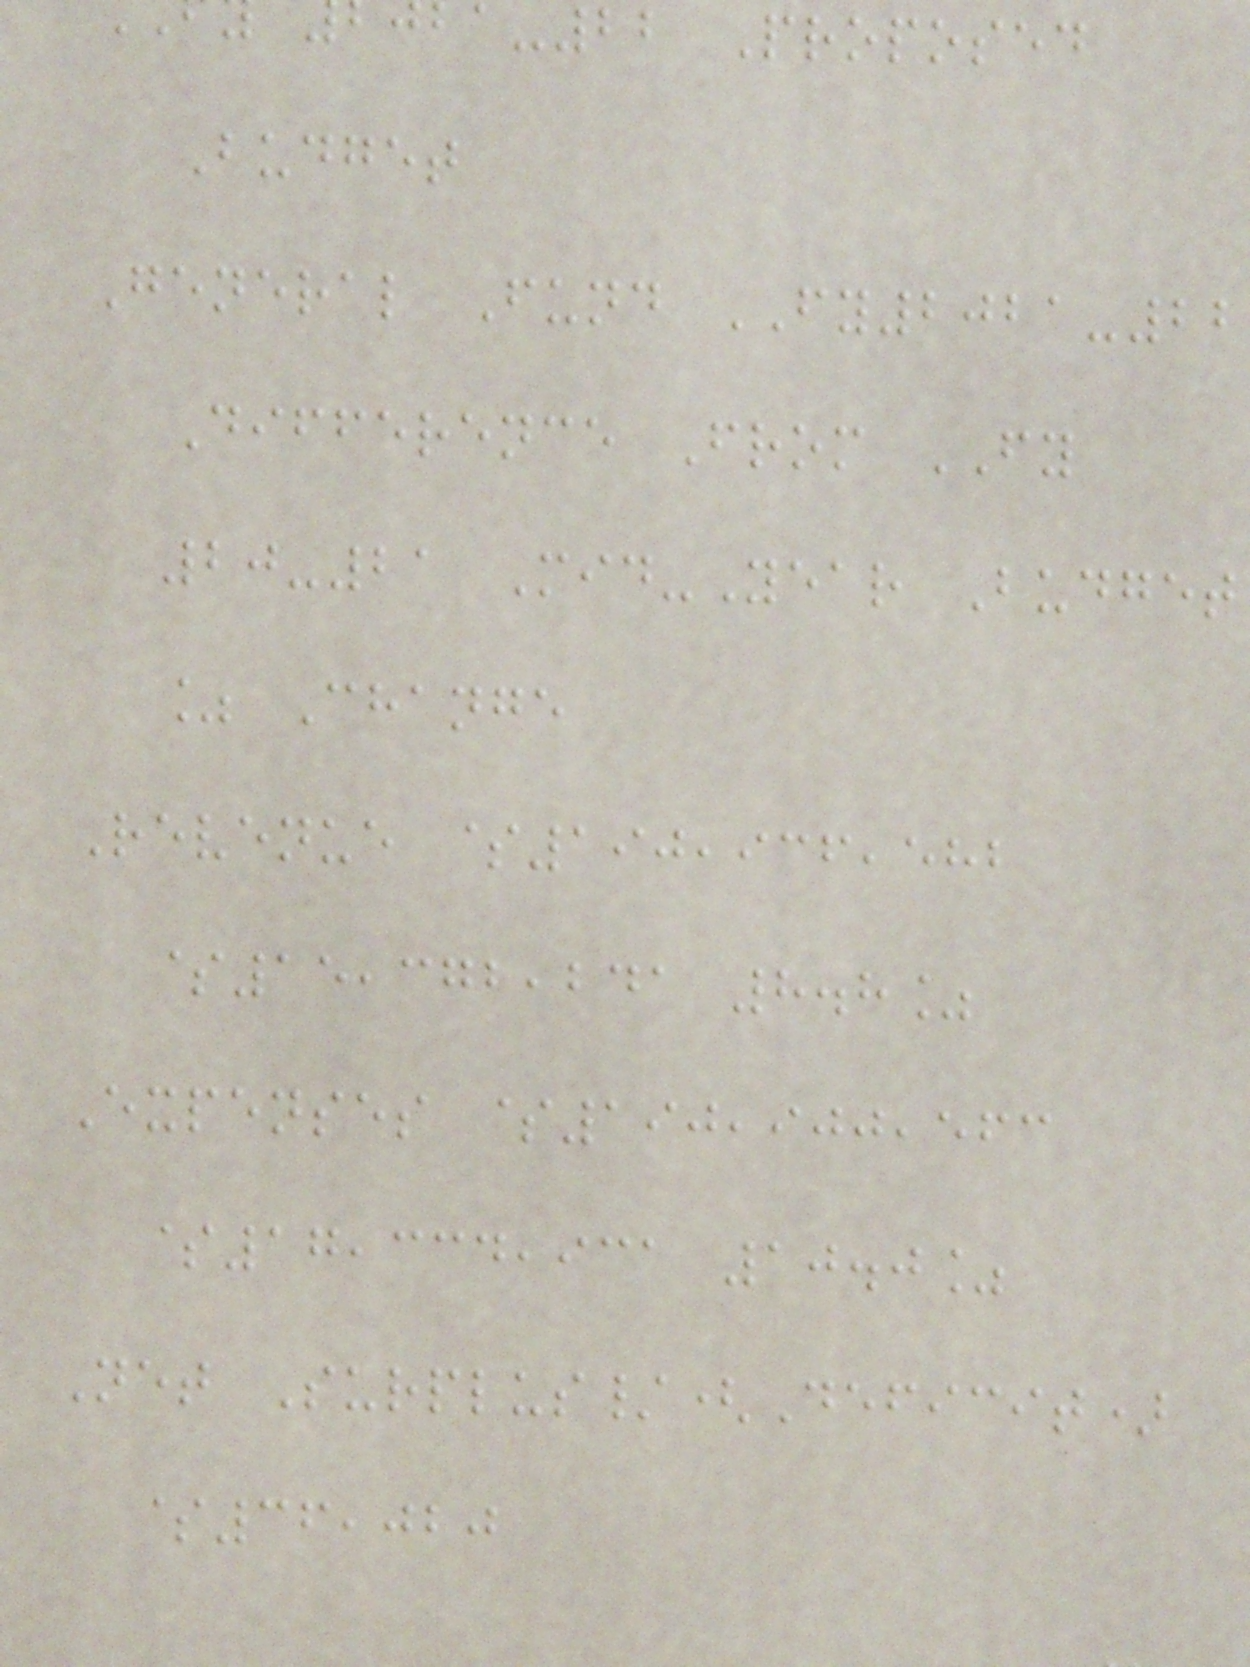-22 Proposed
Budget
General Fund FY2021-22
Difference From FY
20-21 Mid-Year Budget
% Change
Revenue $190,936,582
$15,372,241 8.8%
Expenses $190,900,563
$17,334,931 10.0%
Net Surplus/(Deficit)
$36,020
